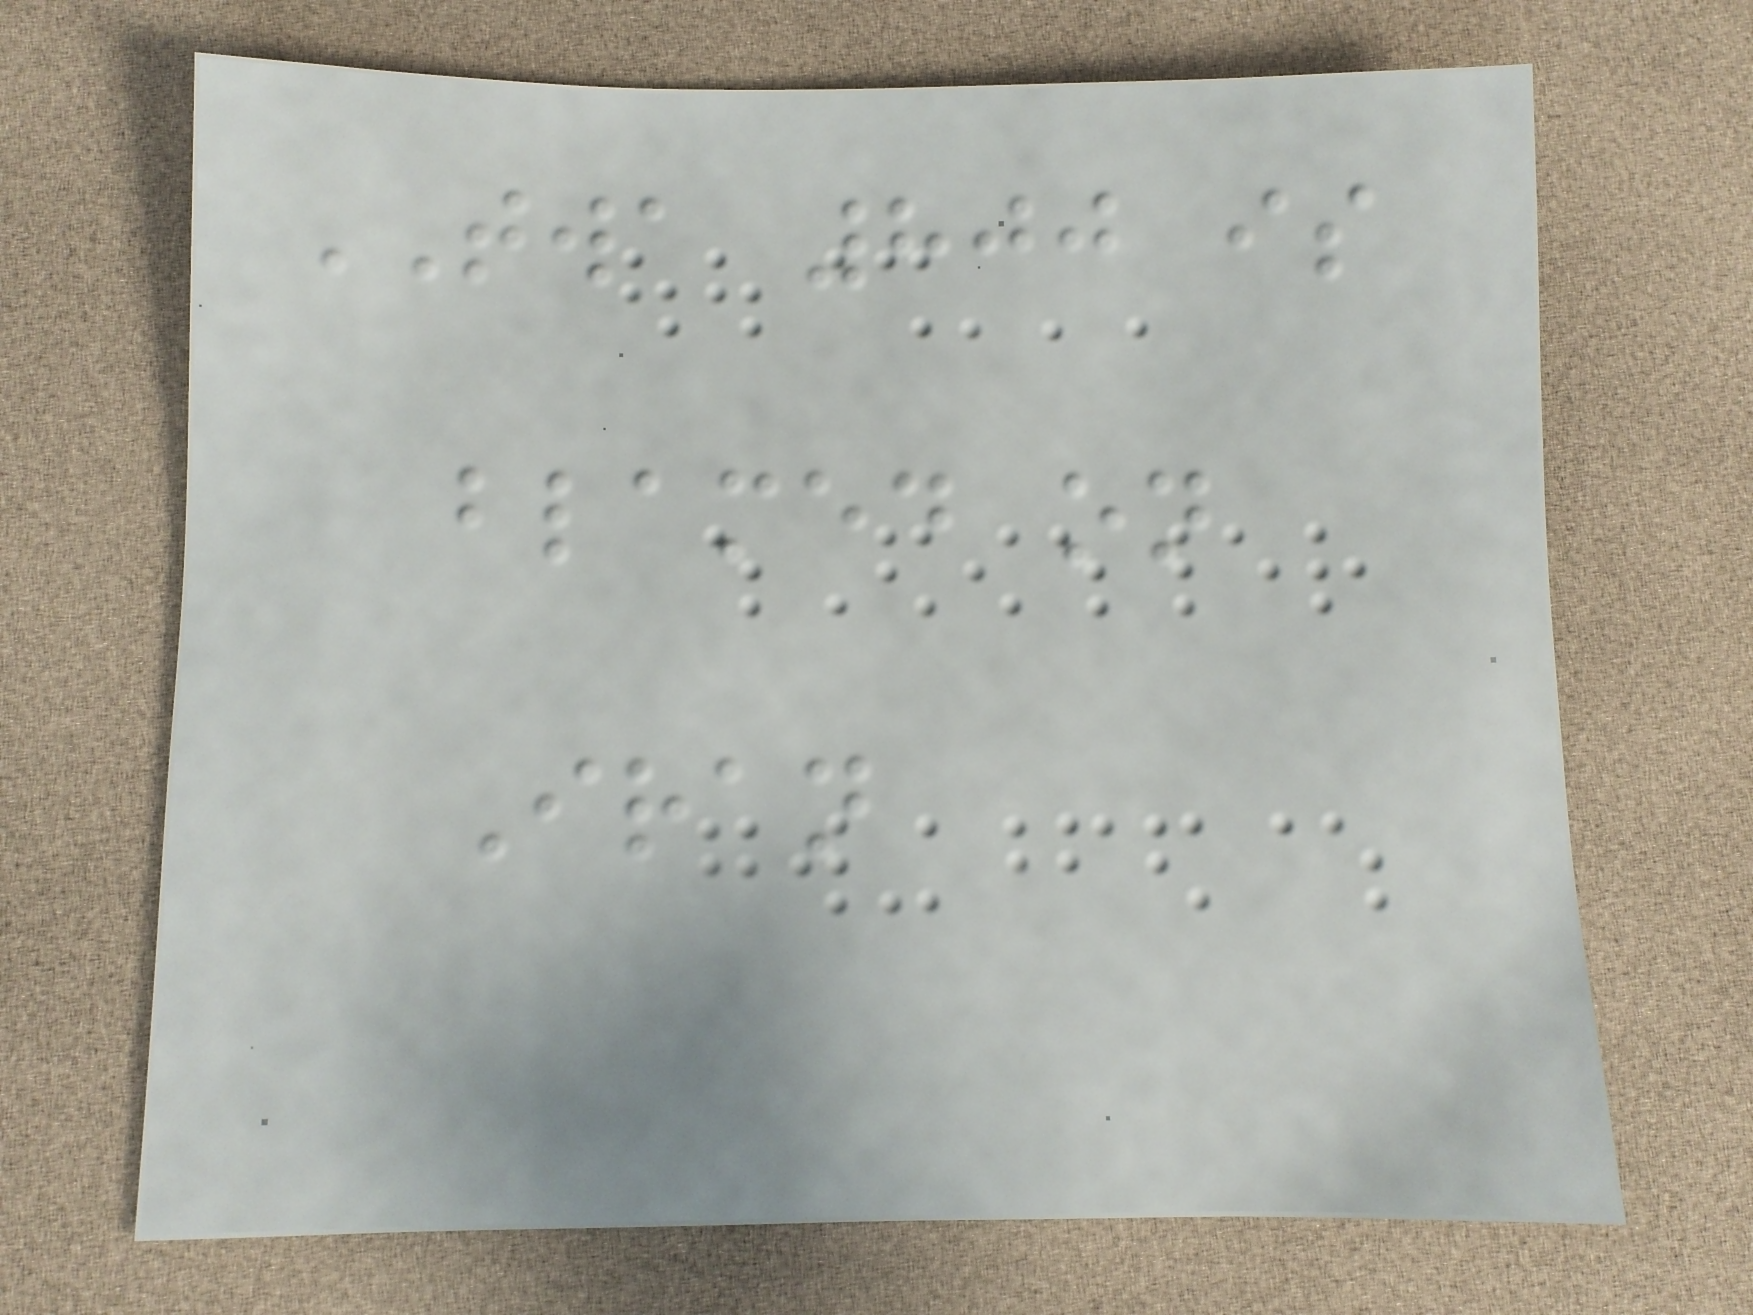TWA 800 is
blamed on
Iran
